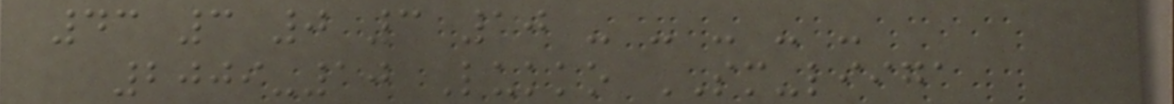43 3 0 3 10 - - - - -
2009-10 Lukko SM-liiga
